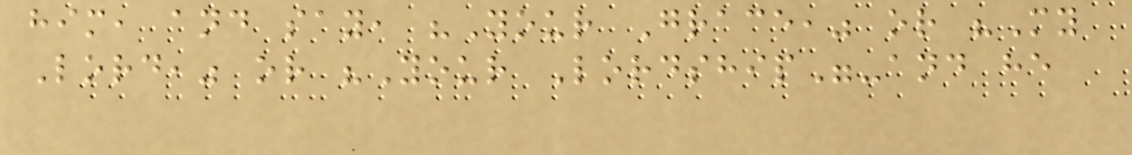him, and say, "Your Grace," or "My
Lord," or "Your Lordship"-and he
